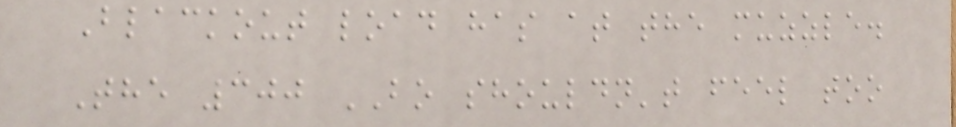Blackout load has at the muzzle.
The 300 BO shouldn't feel too
